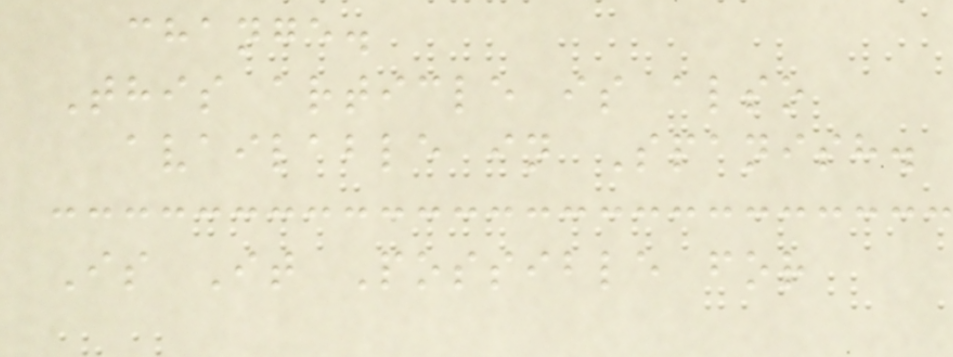change.
This article is also
available in Spanish.
Is It Possible for
